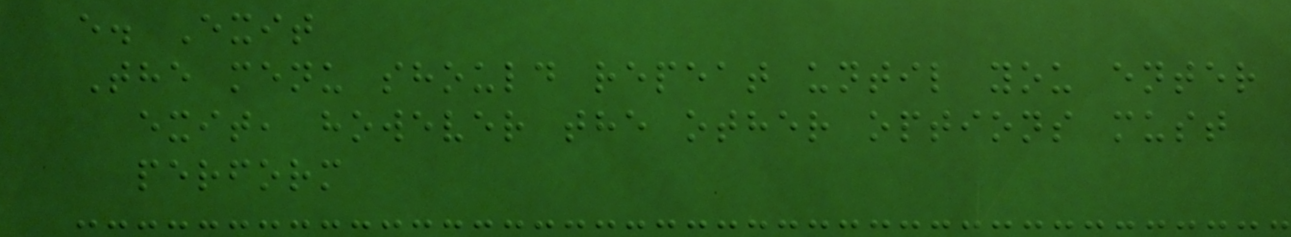e. Exit
The menu should repeat until you enter
exit, however the other options must
perform
